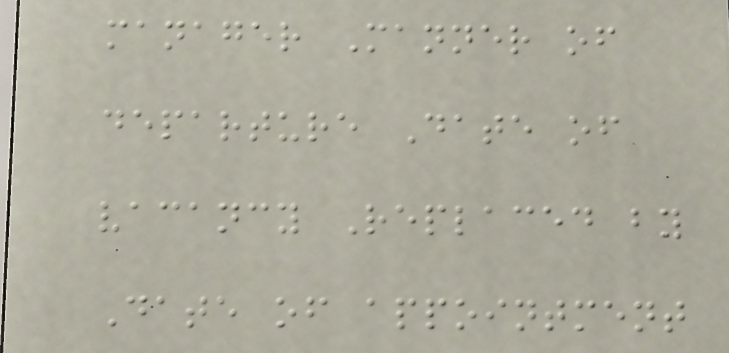manager Manner of
departure Date of
vacancy Replaced by
Date of appointment
